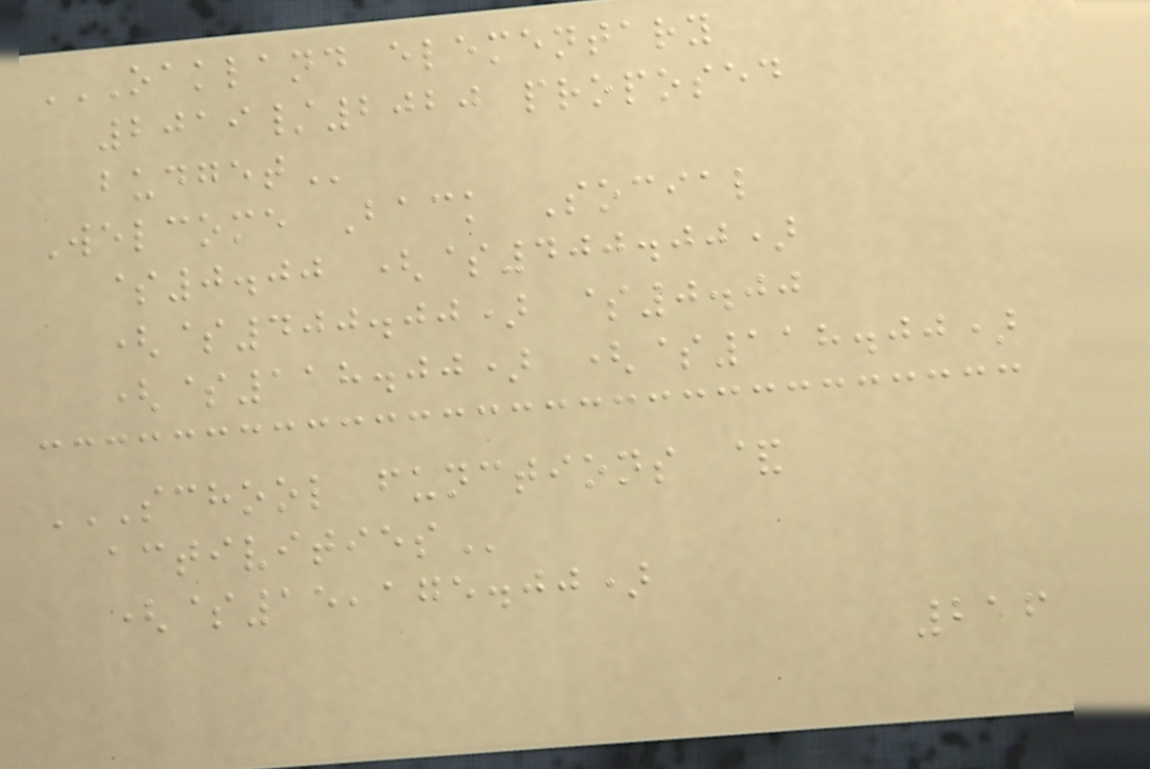OAKLAND ELEMENTARY
2019/2020 PROPOSED
BUDGET
Welcome Back Social
$0.00 ($400.00)
($400.00) $0.00
($118.00) ($118.00)
SCHOOL FUNCTIONS &
ACTIVITIES
($15,175.00)
216
